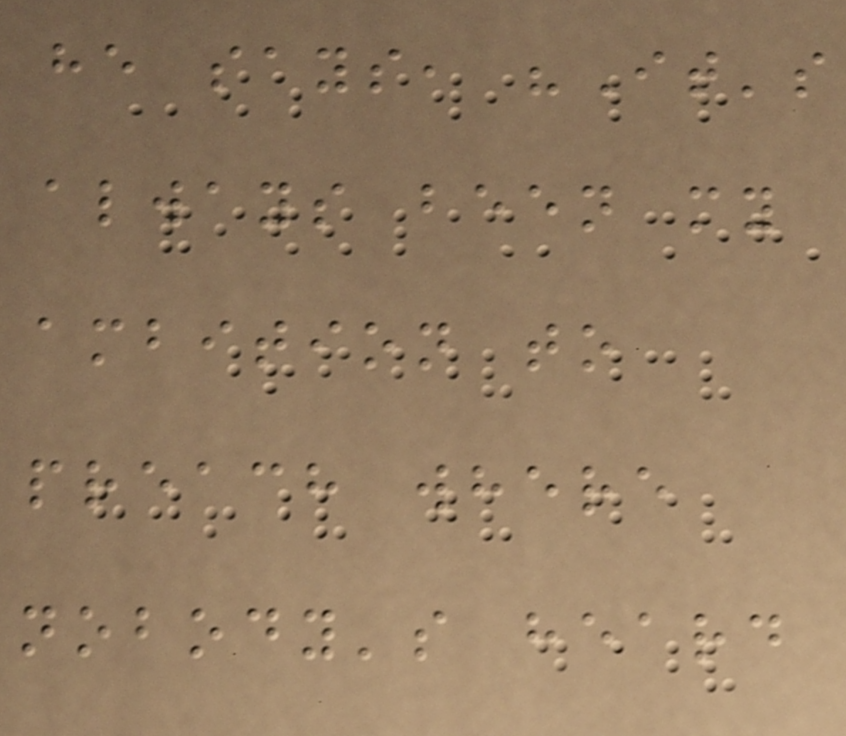he says, "It's
always been my
ambition to
preach where
nobody's heard
